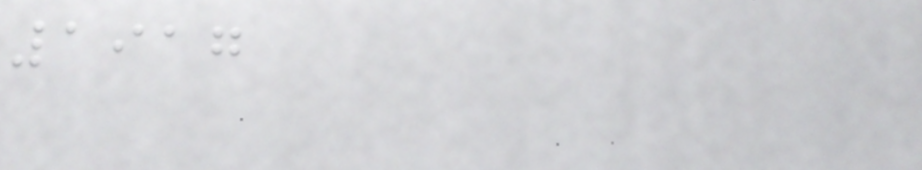1917
